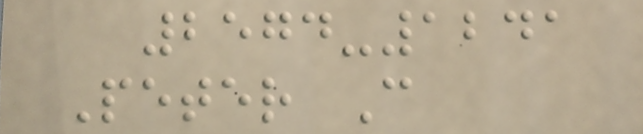2574-1241
Peter C
